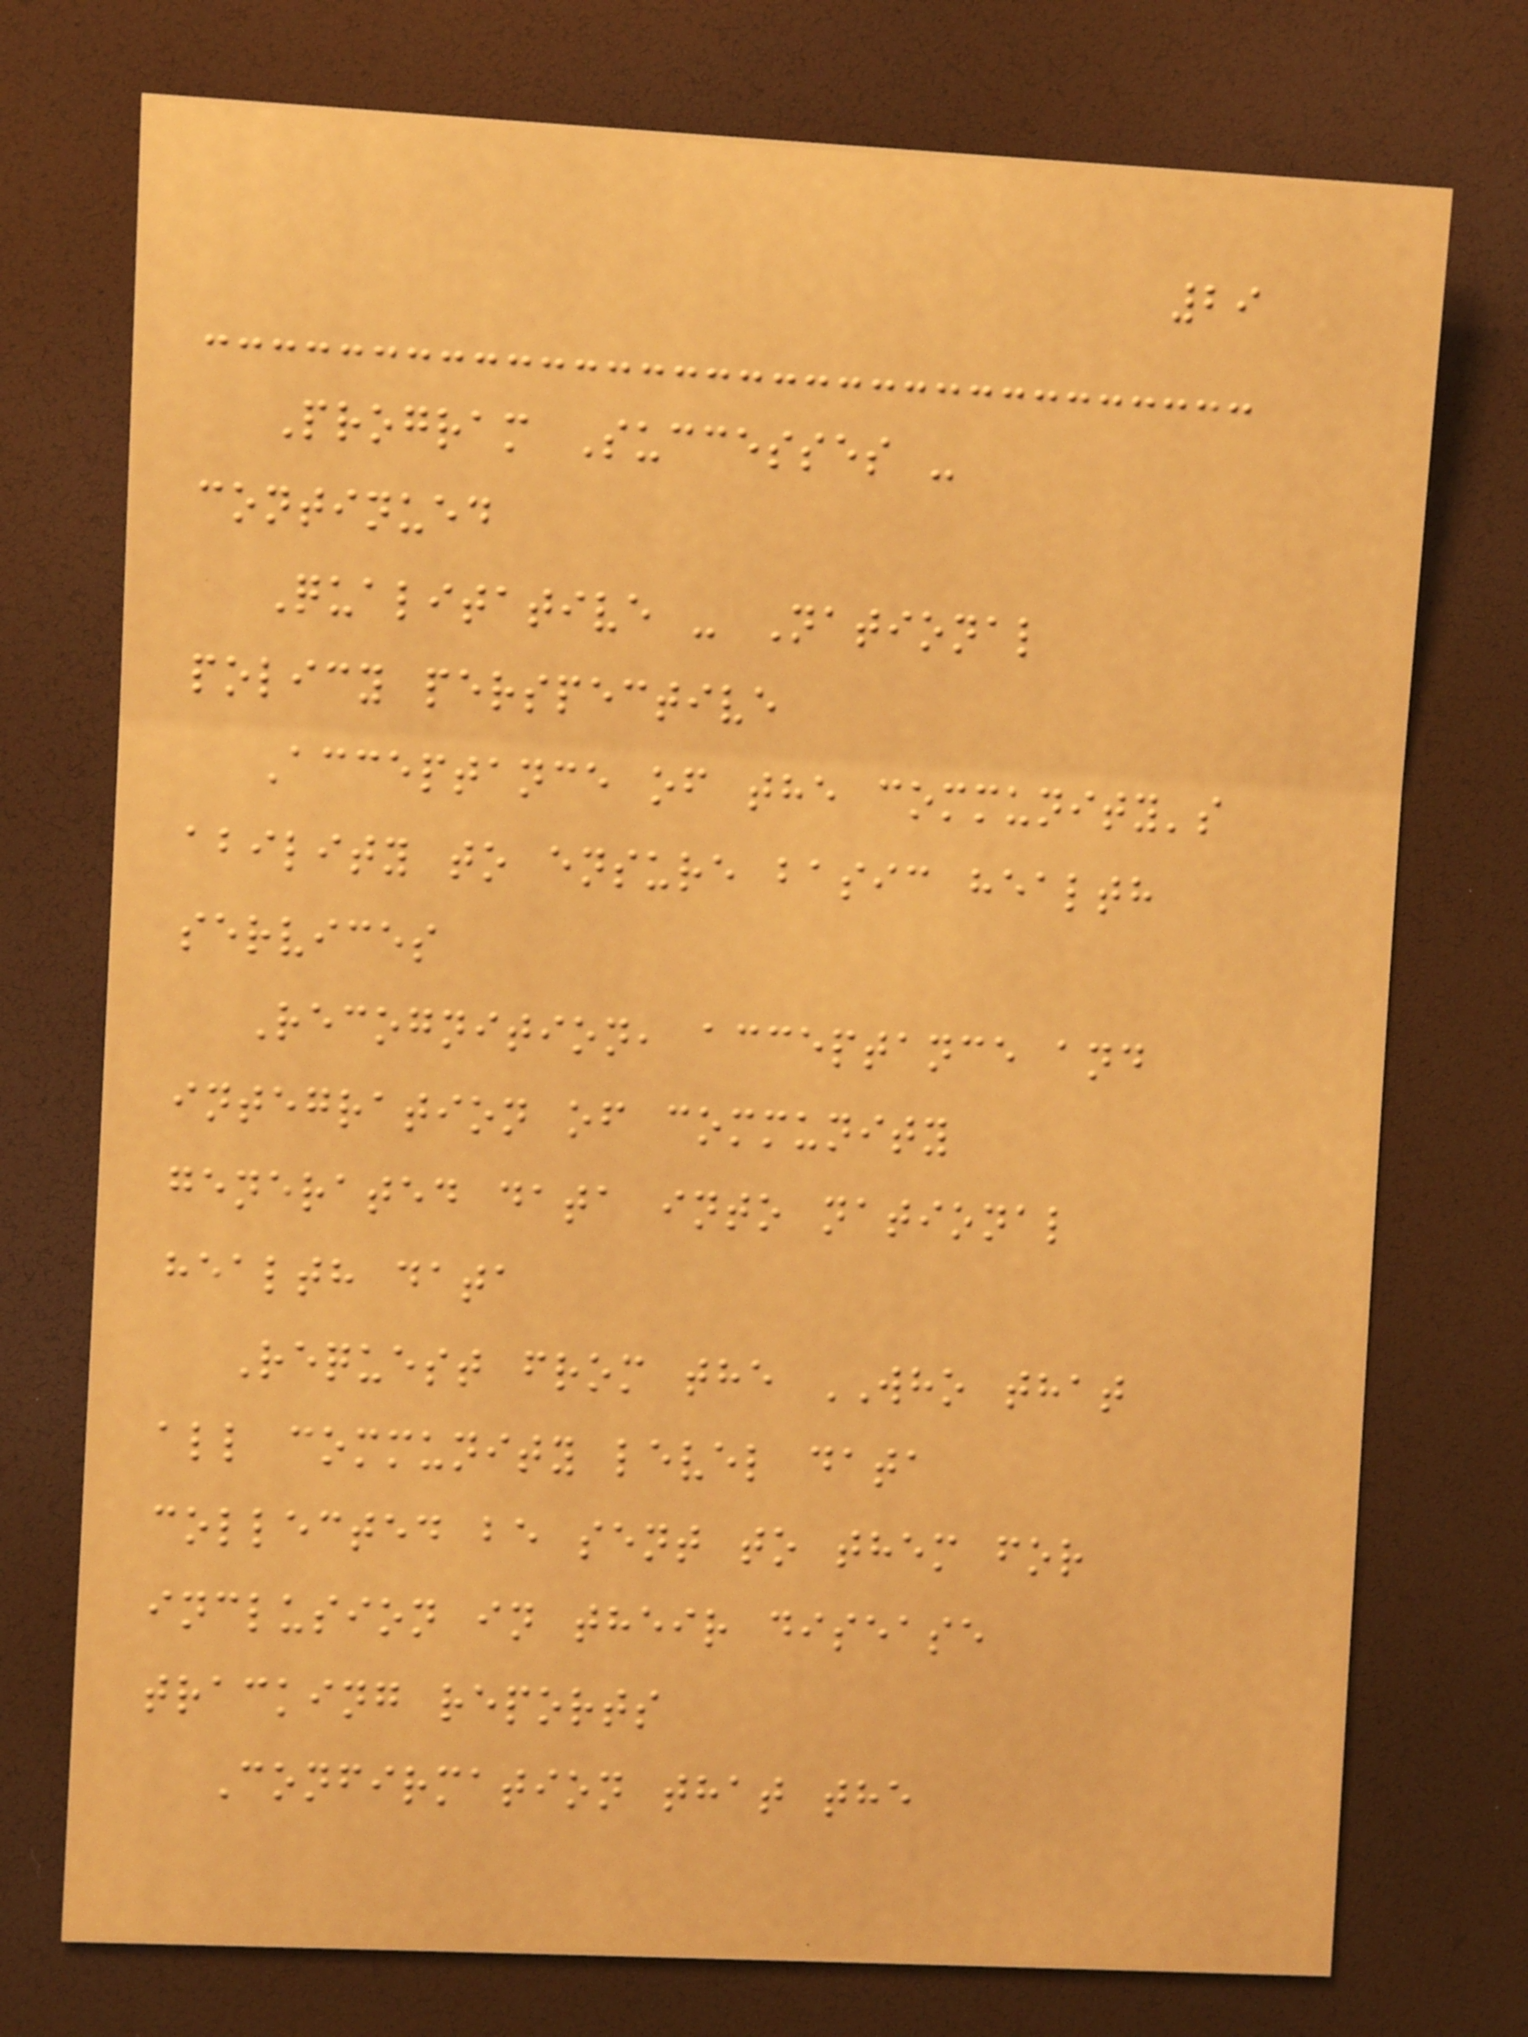29
Program Successes -
continued
Qualitative - National
policy perspective
Acceptance of the community's
ability to ensure basic health
services
Recognition, acceptance and
integration of community
generated data into national
health data
Request from the WHO that
all community level data
collected be sent to them for
inclusion in their disease
tracking reports
Confirmation that the
